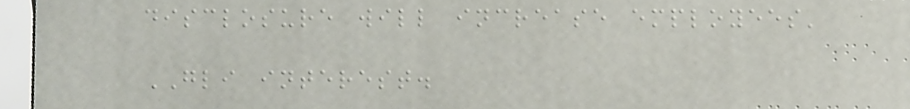disclosure will increase employees'
GLI interest.
